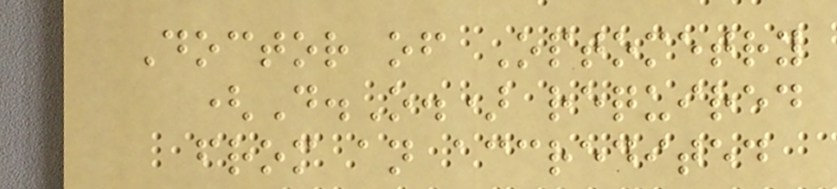Doctor of Optometry
(D.O.) required
from an accredited
